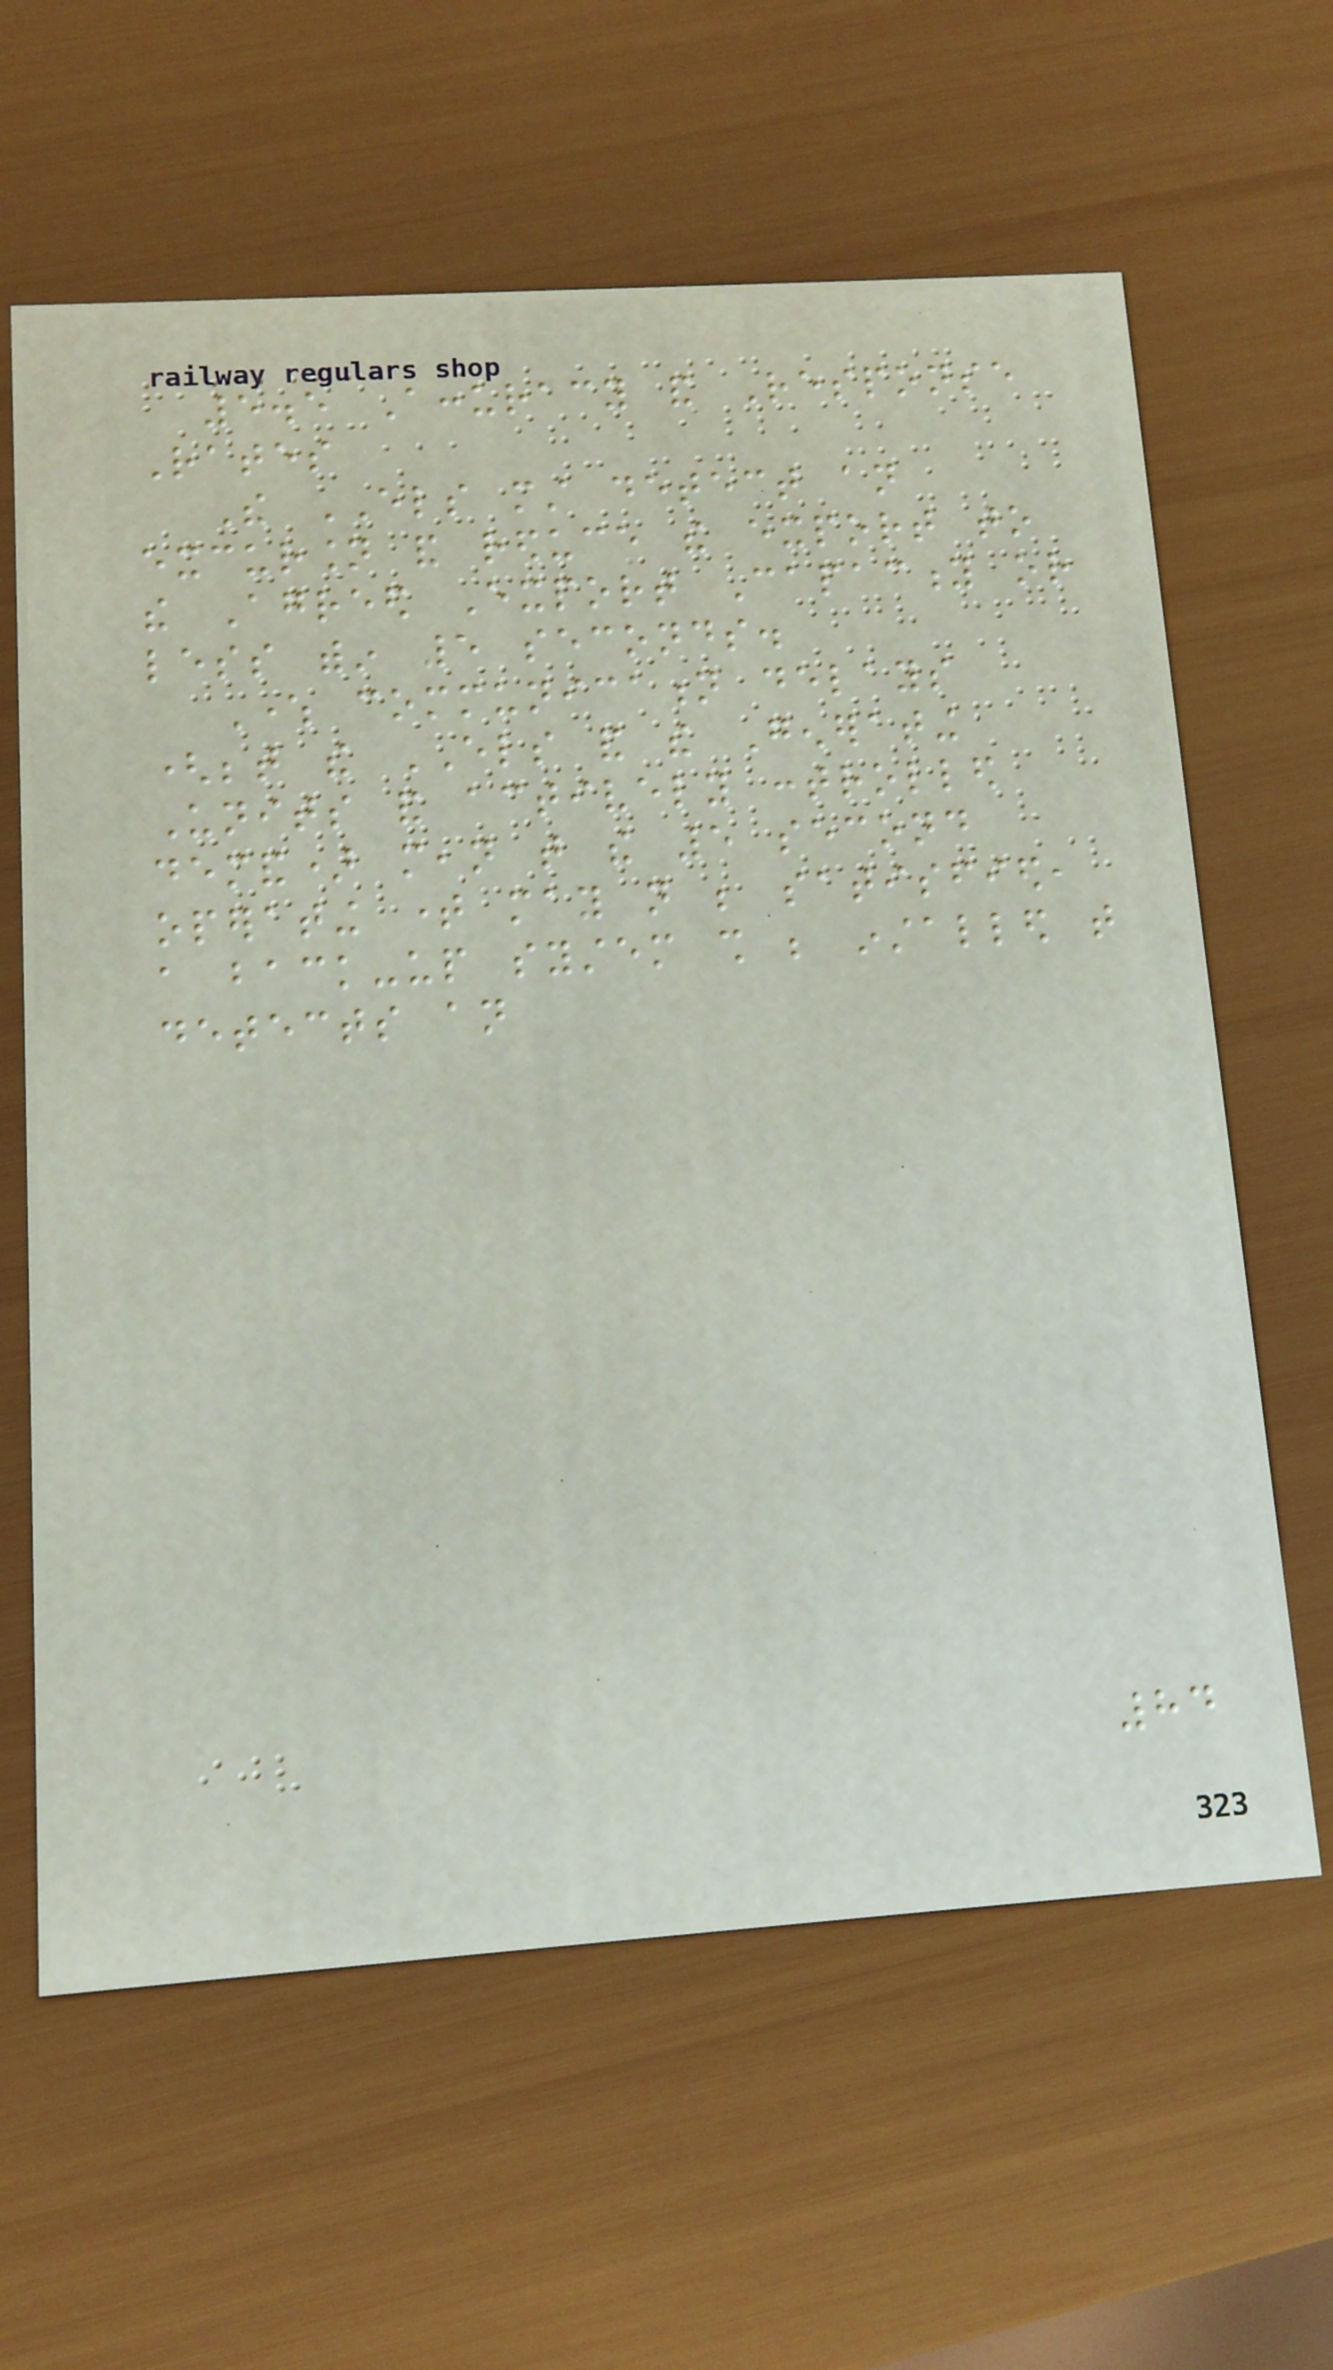5.5 Accuracy and Response
Rates
The ELS must detect an
excursion and reduce the export to
the Agreed Export Capacity or
less within 5 seconds.
Where communication delays
(between the ELS and the Generating
Units and actively controlled
demand) mean that the 5 second
operating time may not be satisfied,
a back-up system shall be installed that
detects an
84
